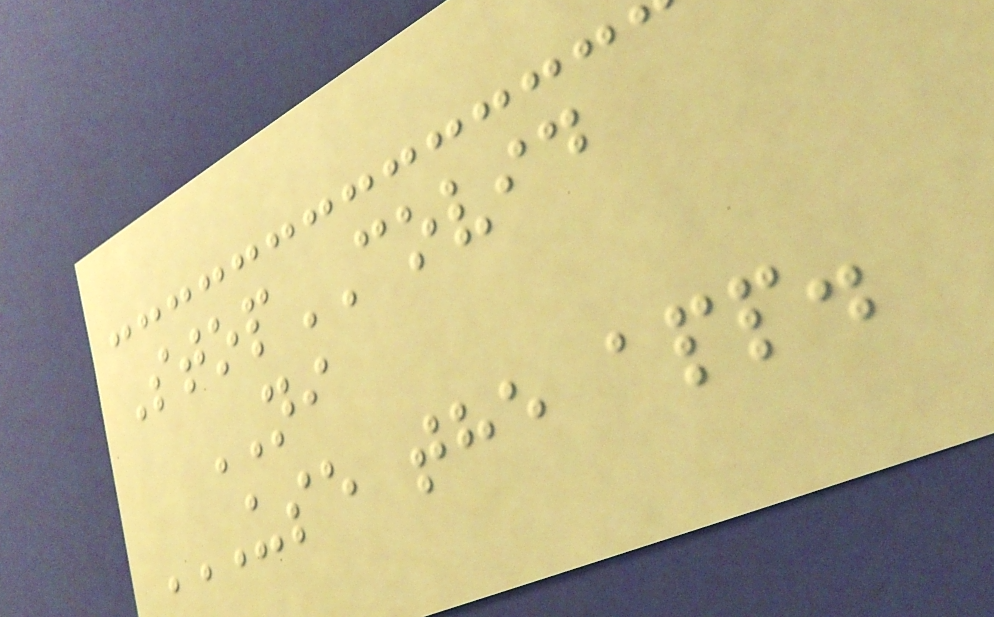StopCOVID
NI
USE THE APP.
